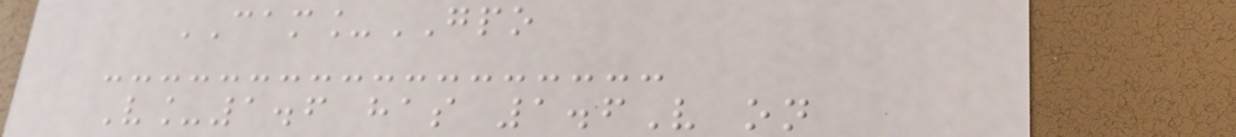CAM_GPO
V_1.6 has 1.6V on
